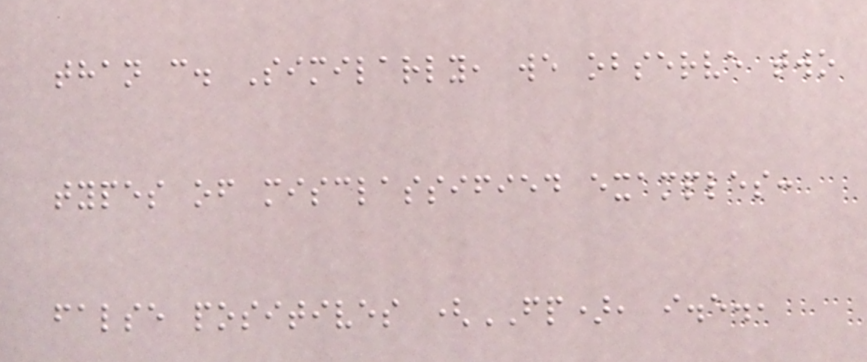than c. Similarly, we observe two
types of misclassified examples:
false positives (FP), i.e.,
